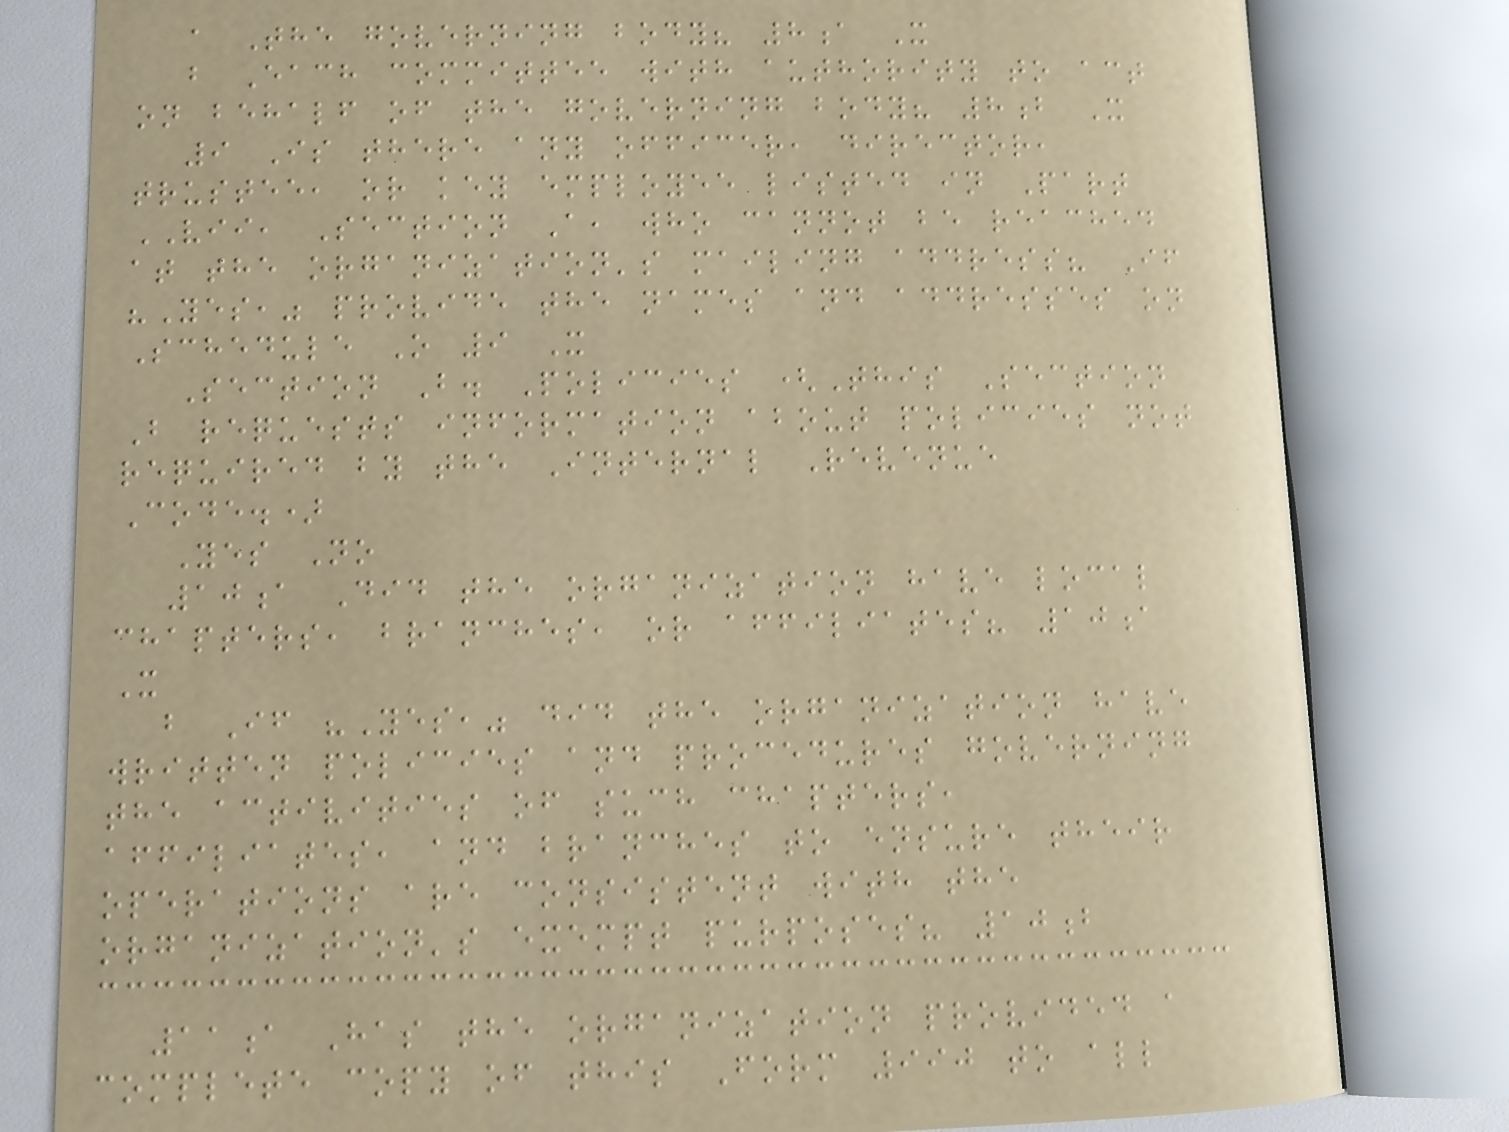a The governing body? 8a X
b Each committee with authority to act
on behalf of the governing body? 8b X
9 Is there any officer, director,
trustee, or key employee listed in Part
VII, Section A, who cannot be reached
at the organization's mailing address? If
"Yes," provide the names and addresses on
Schedule O 9 X
Section B. Policies (This Section
B requests information about policies not
required by the Internal Revenue
Code.)
Yes No
10a Did the organization have local
chapters, branches, or affiliates? 10a
X
b If "Yes," did the organization have
written policies and procedures governing
the activities of such chapters,
affiliates, and branches to ensure their
operations are consistent with the
organization's exempt purposes? 10b
11a Has the organization provided a
complete copy of this Form 990 to all
